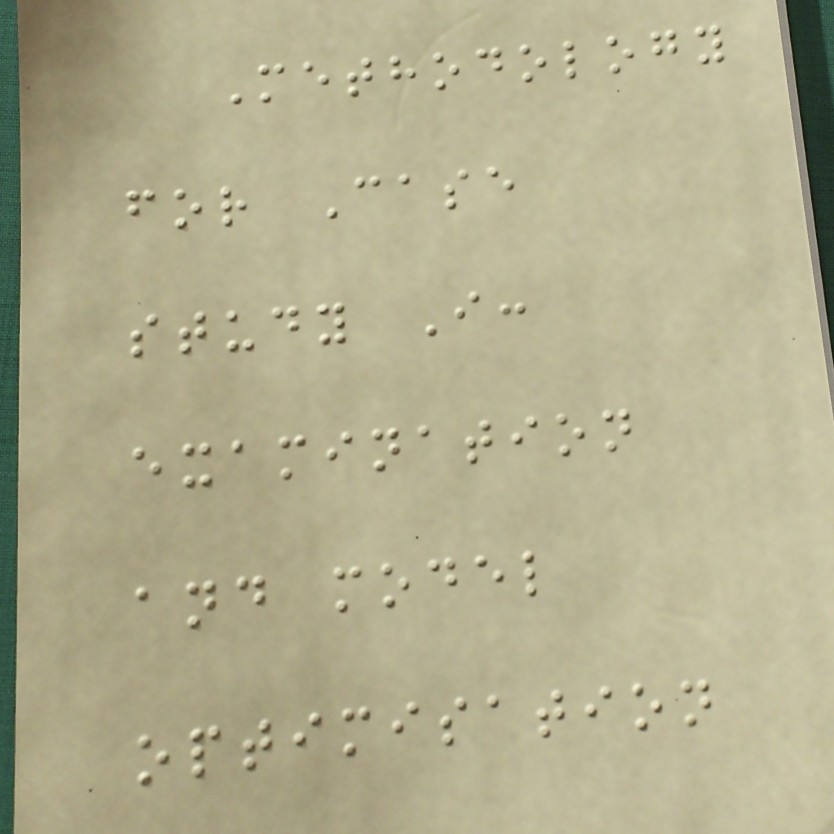Methodology
for Case
study I:
examination
and model
optimisation
